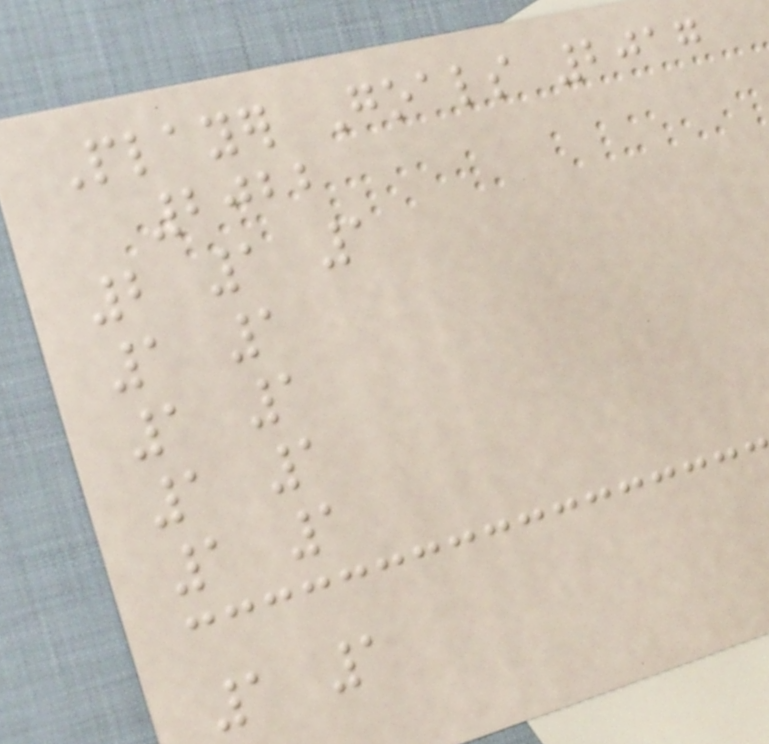Player Goals 2017
2022
2 1 1
1 1
1 1
1 1
1 1
1 1
